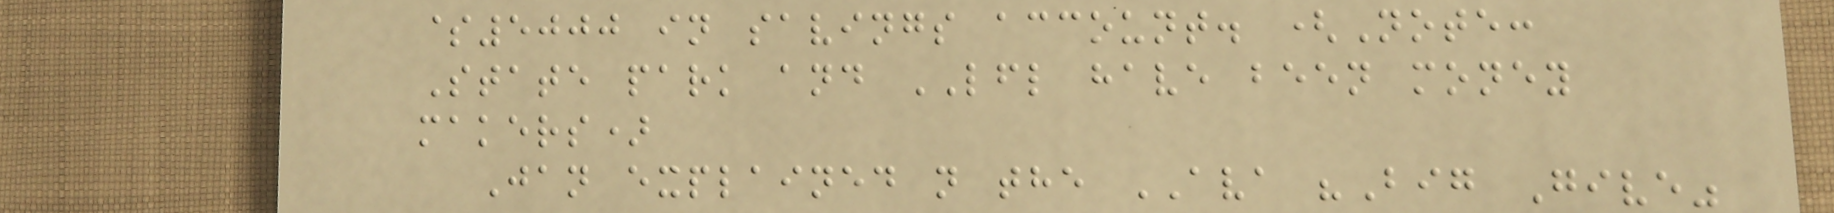$5000 in savings account. (Note:
State park and LFL have been money
makers)
Jan explained n the AVA "Big Give"
